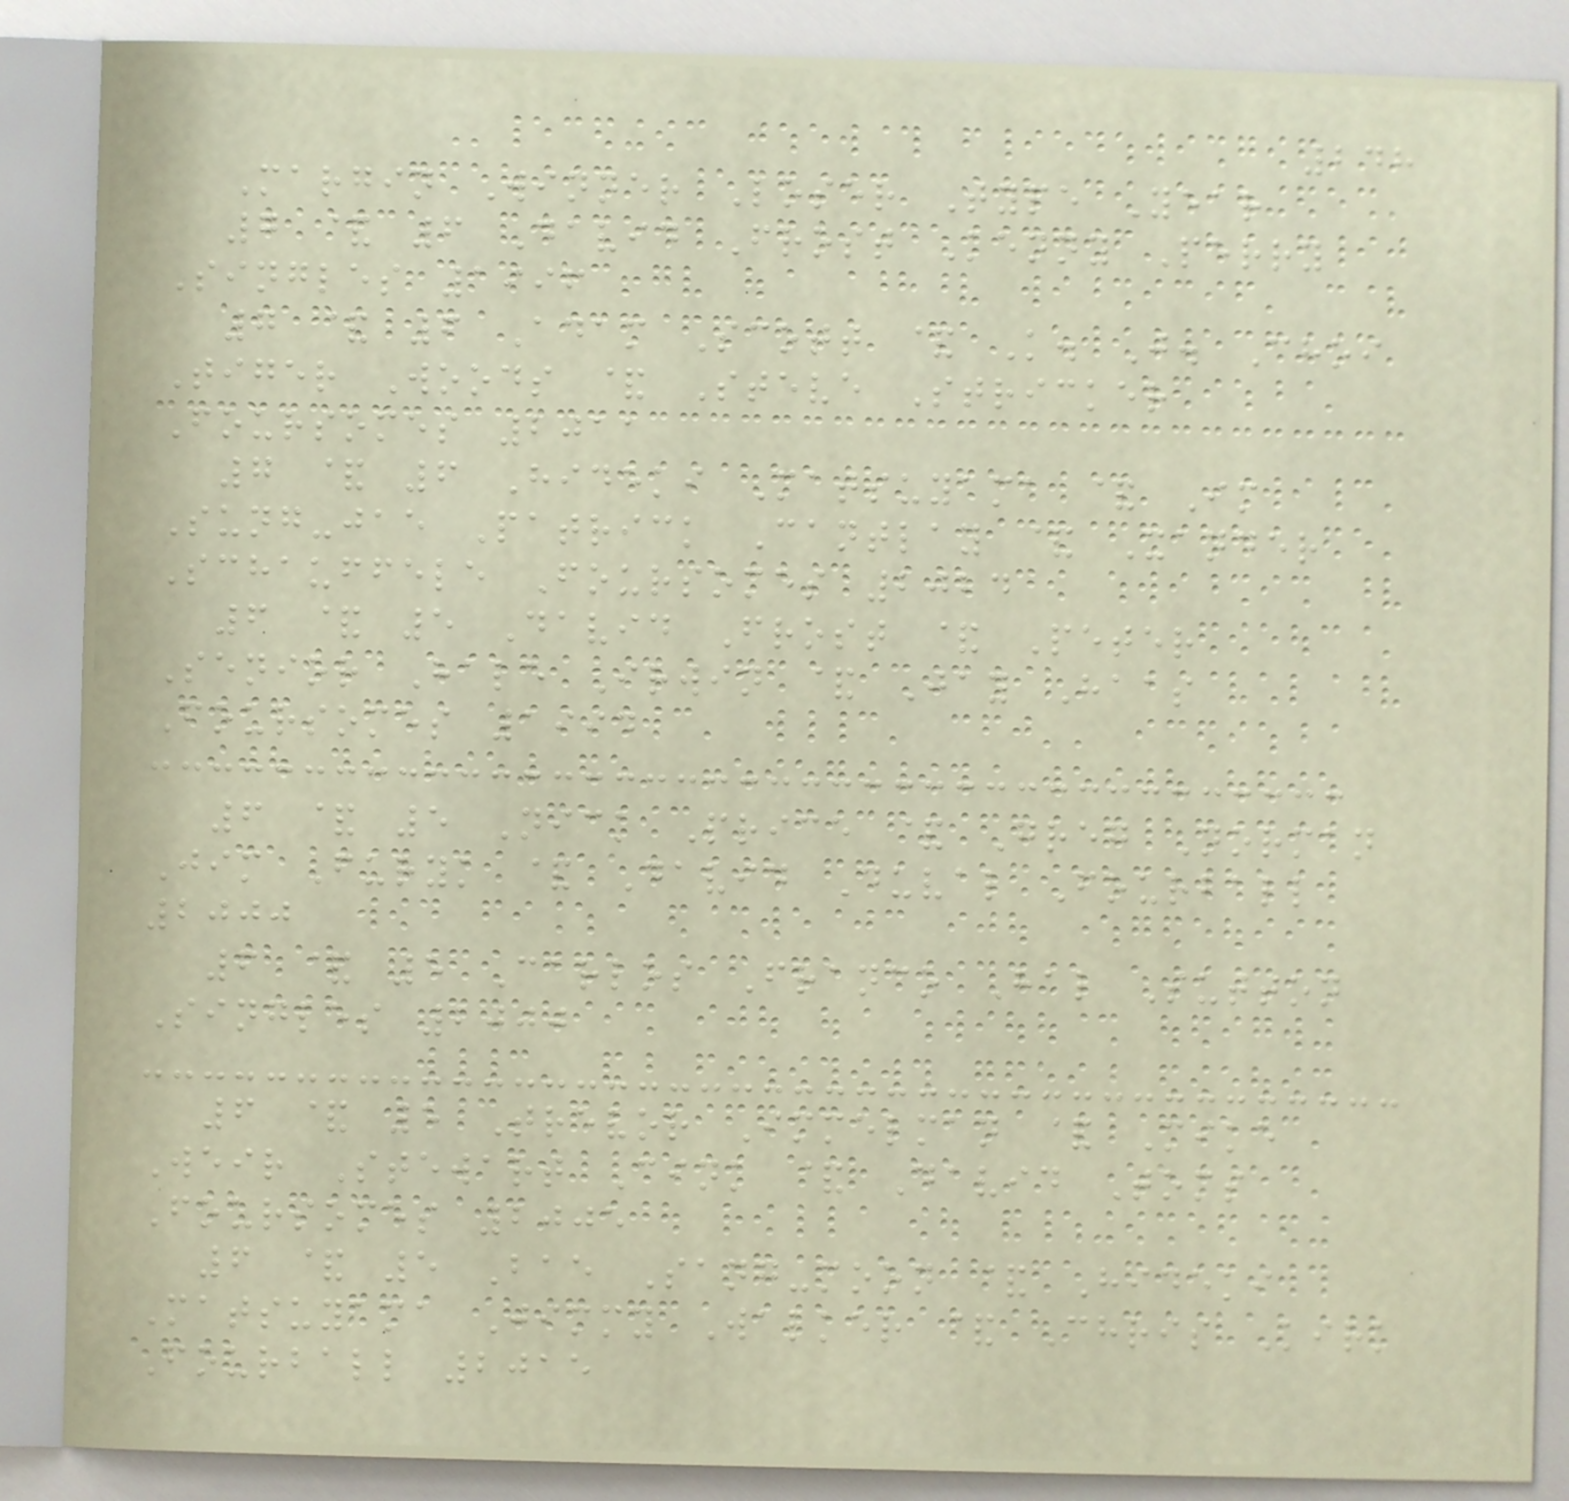248
Margin Winner Loser Type Year
7 & 6 David Frost Kenny Perry
Singles 1996
7 & 6 Adam Scott & K. J. Choi
Tiger Woods & Steve Stricker
Foursomes 2011
7 & 6 Hideki Matsuyama & Im
Sung-jae Patrick Cantlay & Xander
Schauffele Foursomes 2024
6 & 5 David Frost & Peter
Senior Hale Irwin & Jay Haas
Foursomes 1994
6 & 5 Nick Price & Greg Norman
Jim Furyk & David Duval Fourball
2000
6 & 5 Carlos Franco Hal Sutton
Singles 2000
6 & 5 Trevor Immelman & Mike
Weir Stewart Cink & David Toms
Foursomes 2005
6 & 5 Bae Sang-moon & Hideki
Matsuyama Jimmy Walker & Chris Kirk
Fourball 2015
